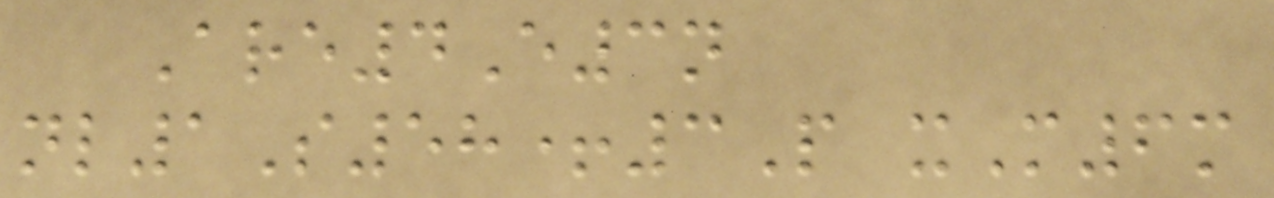Are4E3n
nl1S58+3P xM6m
